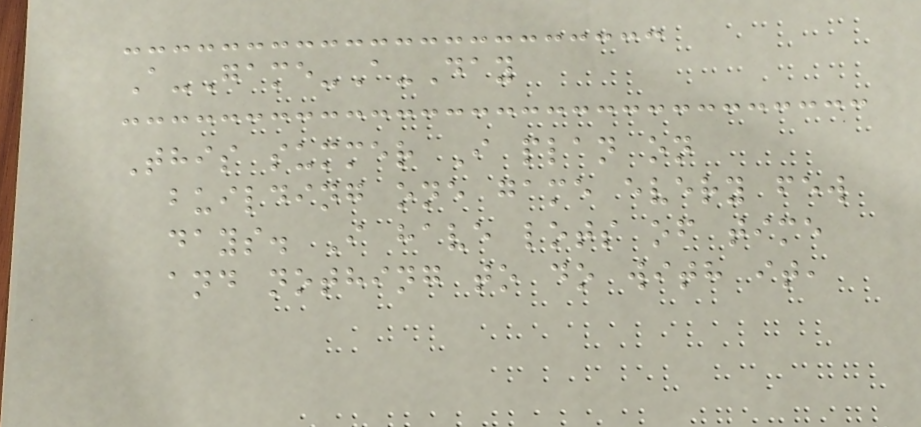A-Game-A-Day
This summer I plan on
building one game every few
days. I have lots of time
and nothing to do with it,
